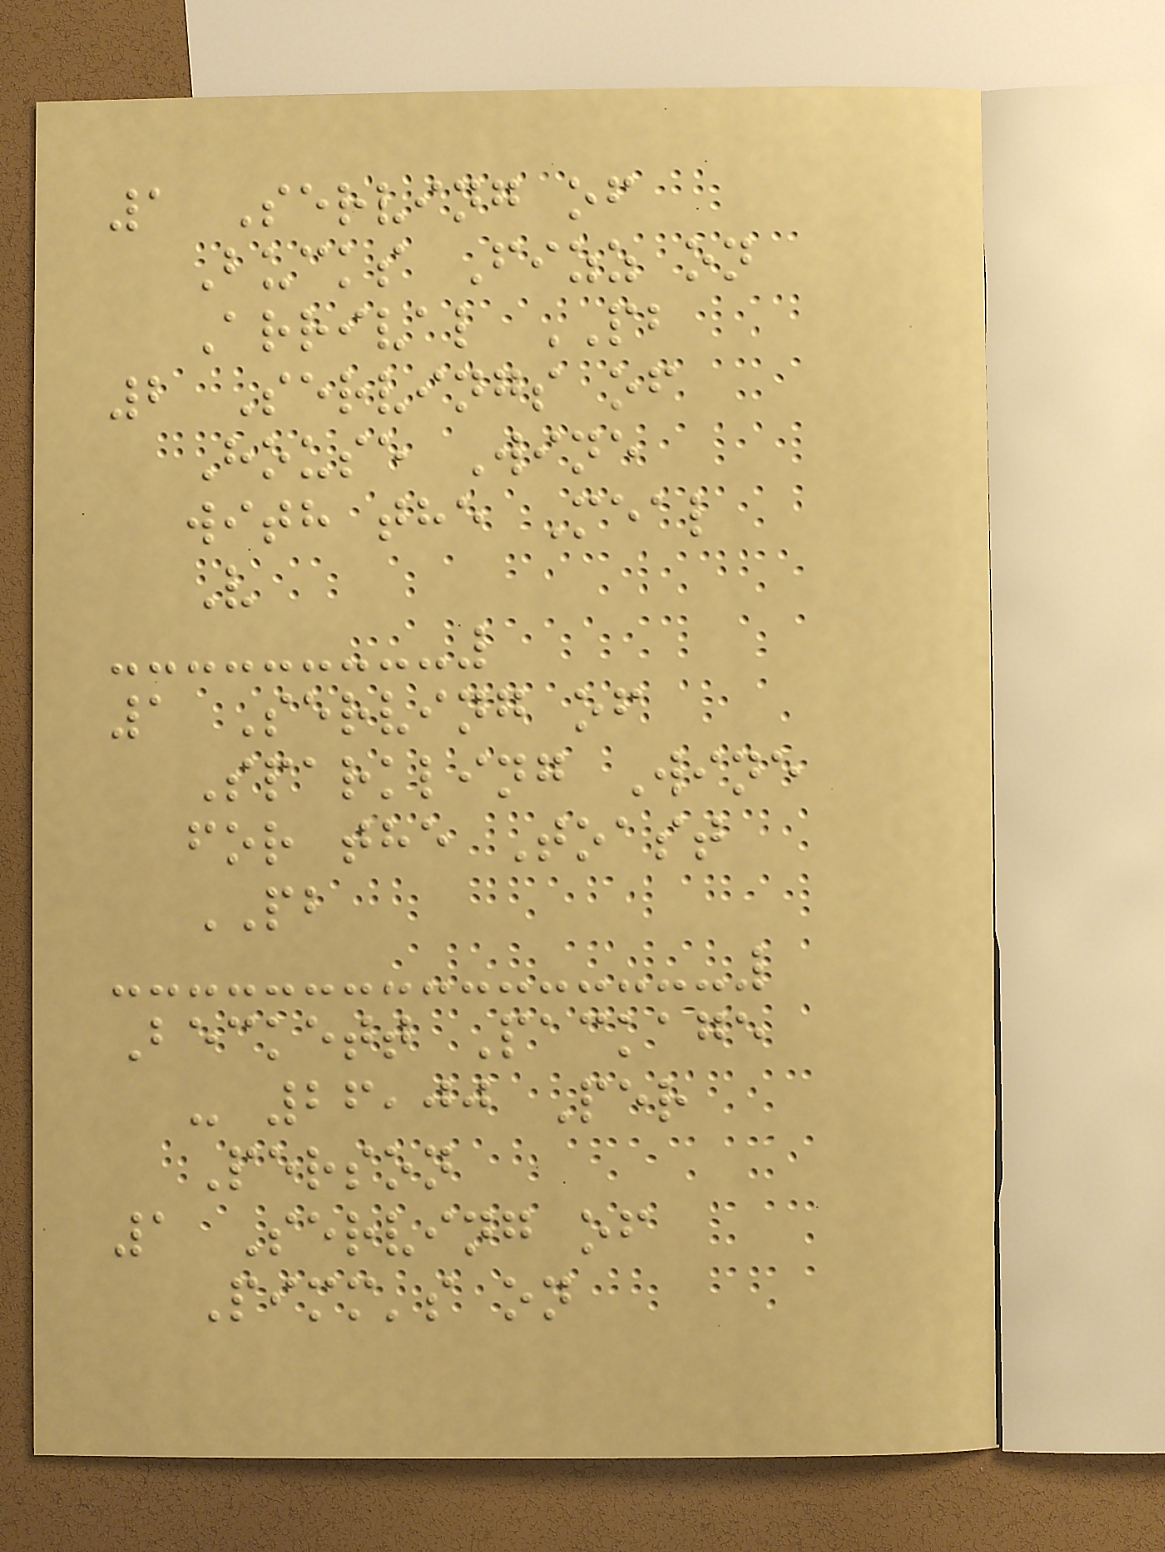1 Serving of
Bucks Fizz on
Arrival PB
2 Servings of
House Wine
with the Meal
V
1 Serving of
Sparkling Wine
for the Toast
PB
Beckett Package
- 26,00 Per
Person
1 Serving of
Pimm's on
